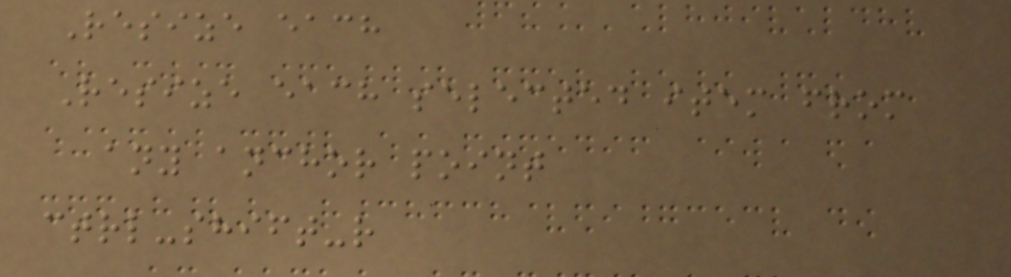Resize each
Resize each selected item from
any anchor point
ctrl-shift-r
